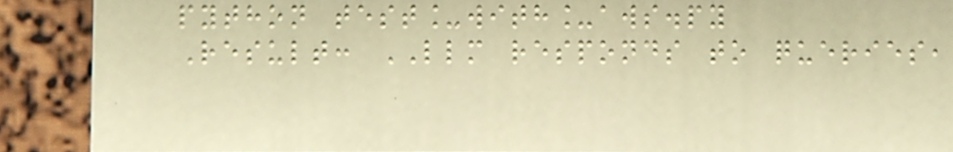python test_with_aws.py
Result: LLM responds to queries,
